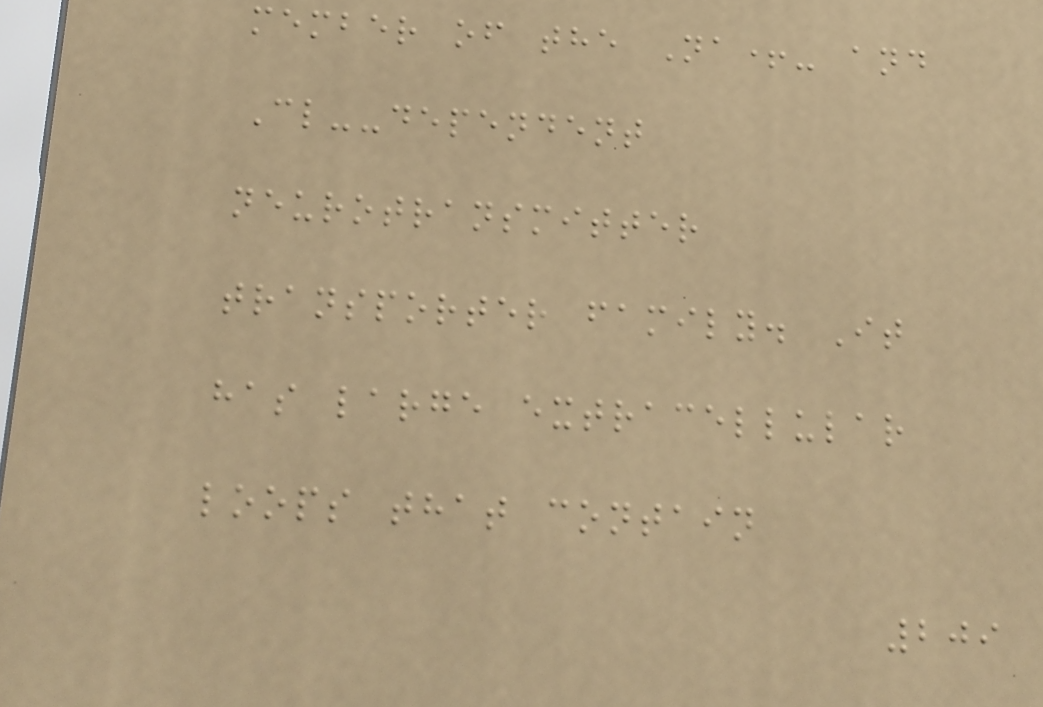member of the Na+- and
Cl--dependent
neurotransmitter
transporter family. It
has large extracellular
loops that contain
209
